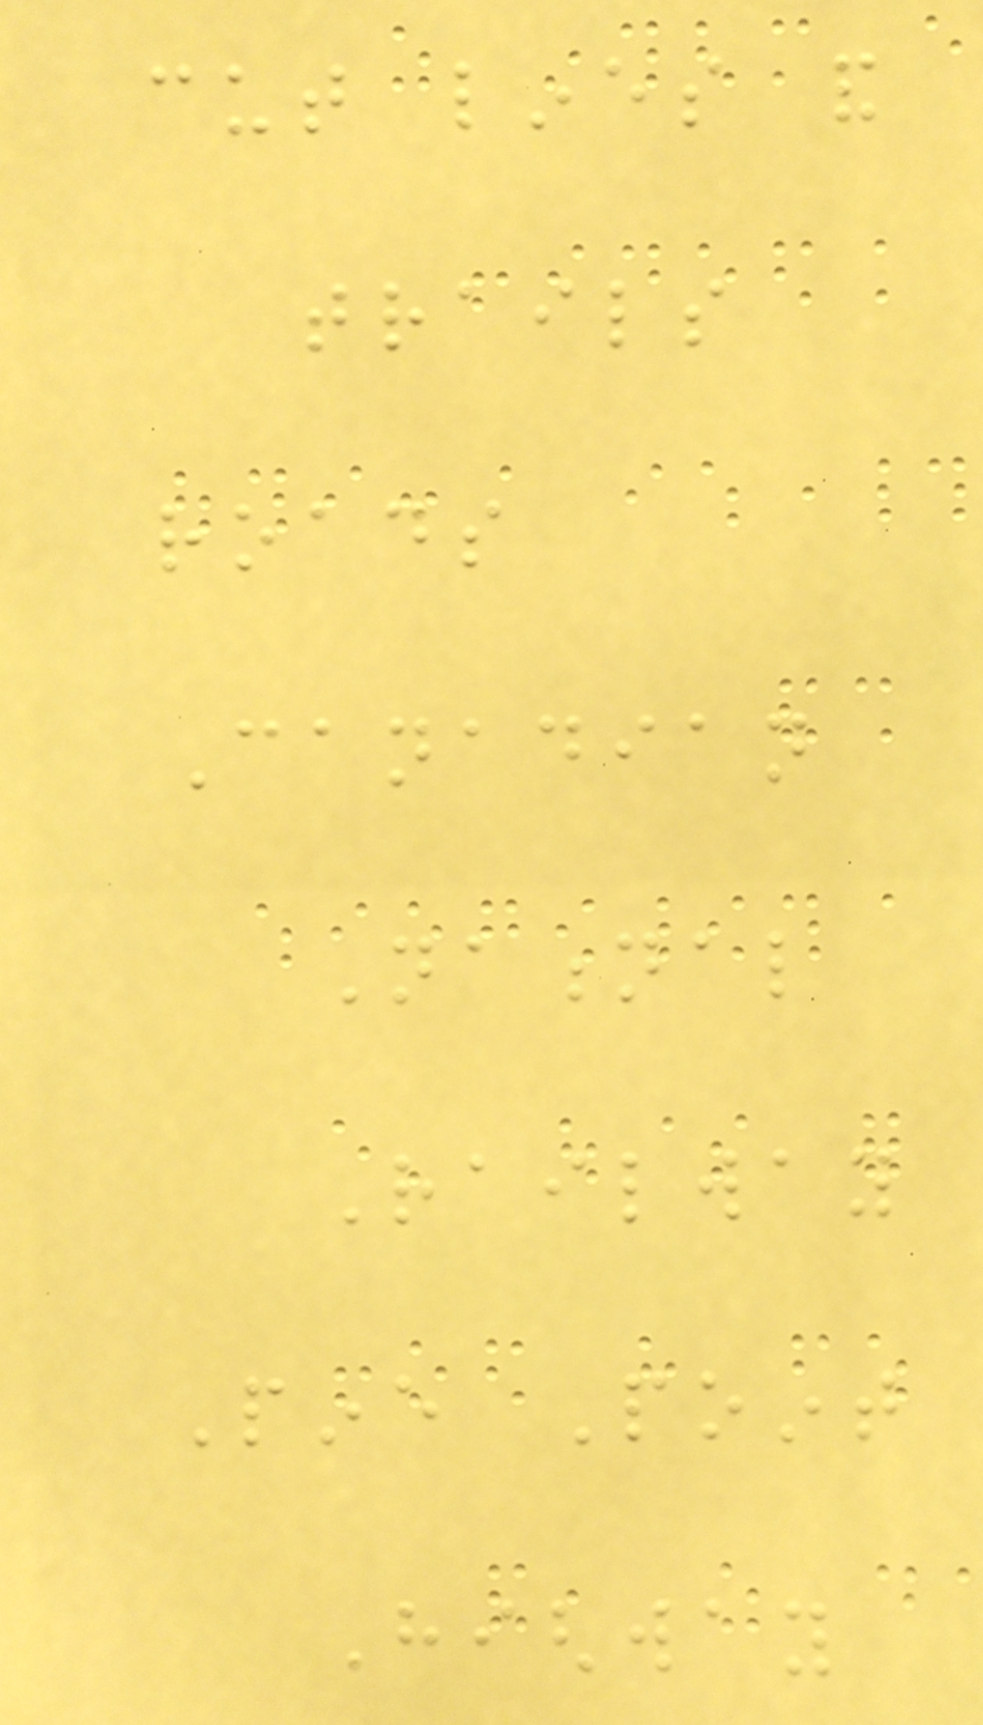cut lines and
trails
roads
Canadian
National
Railway
Pine Point
Highway
